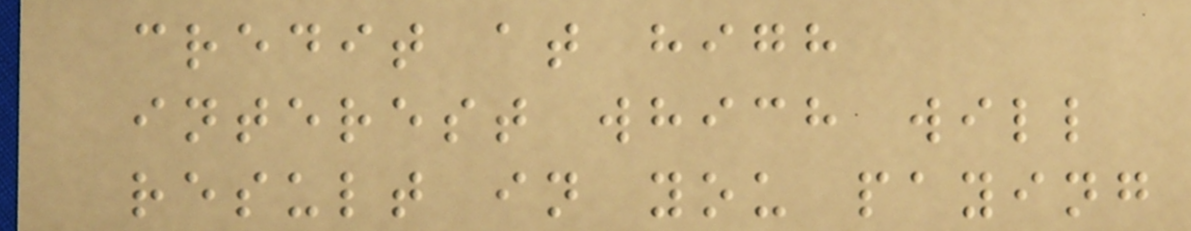credit at high
interest which will
result in you paying
